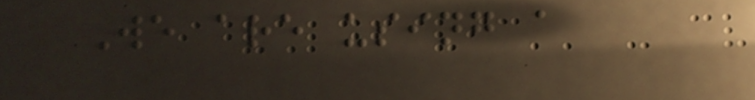We are using a
